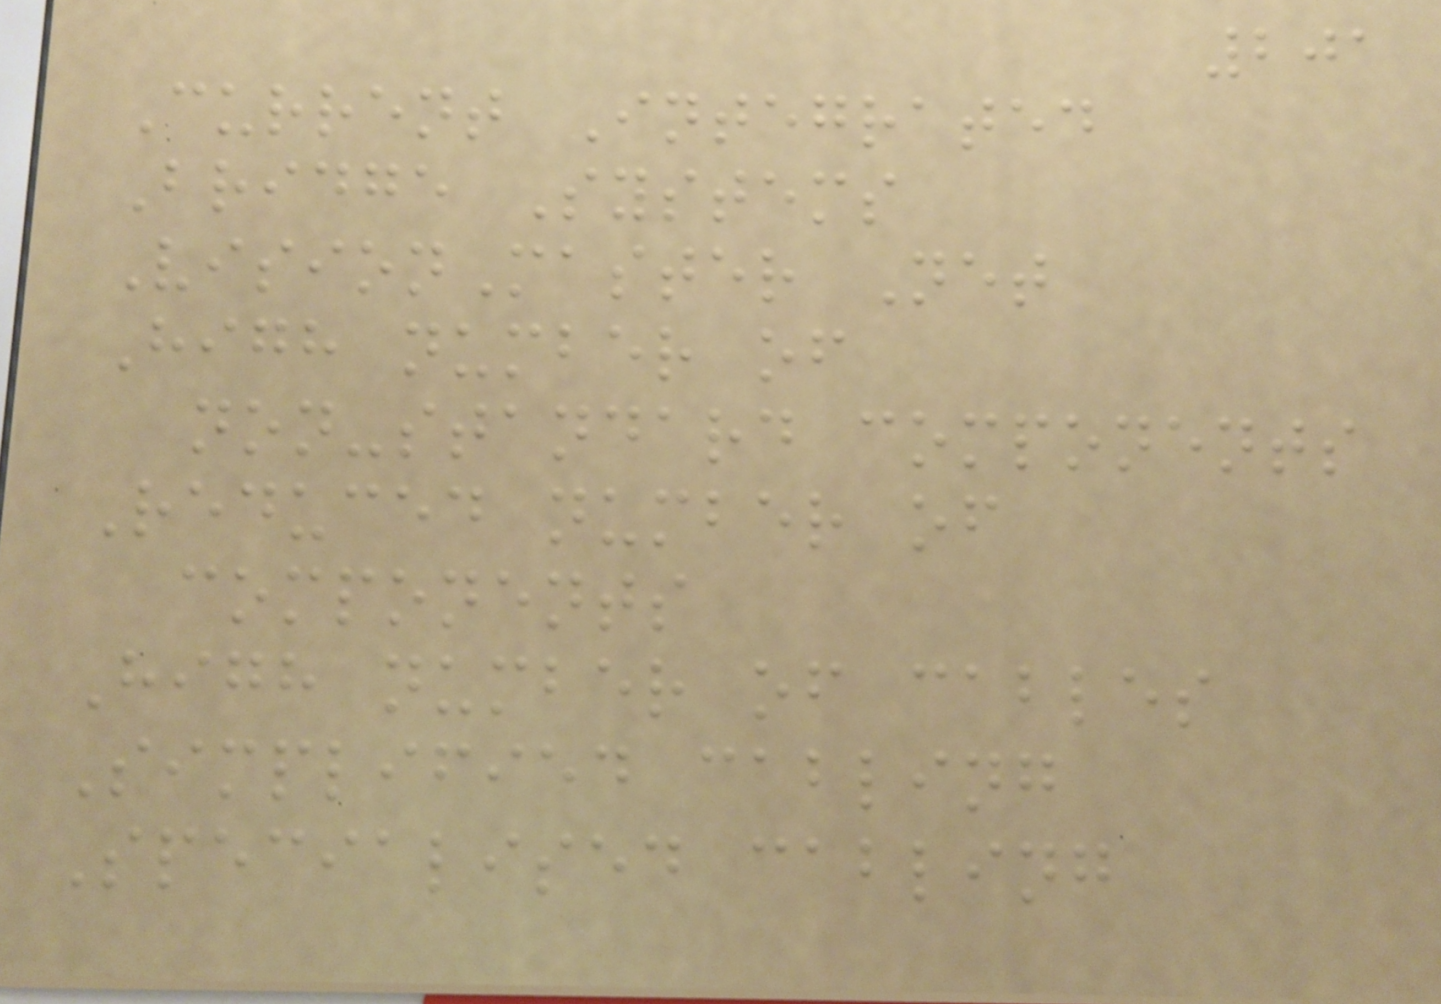201
Current Integrated
Bridge Systems
VisionMaster Net
High number of
non-standard components
Reduced number of
components
High number of cables
Simplified cabling
Specialised cabling
